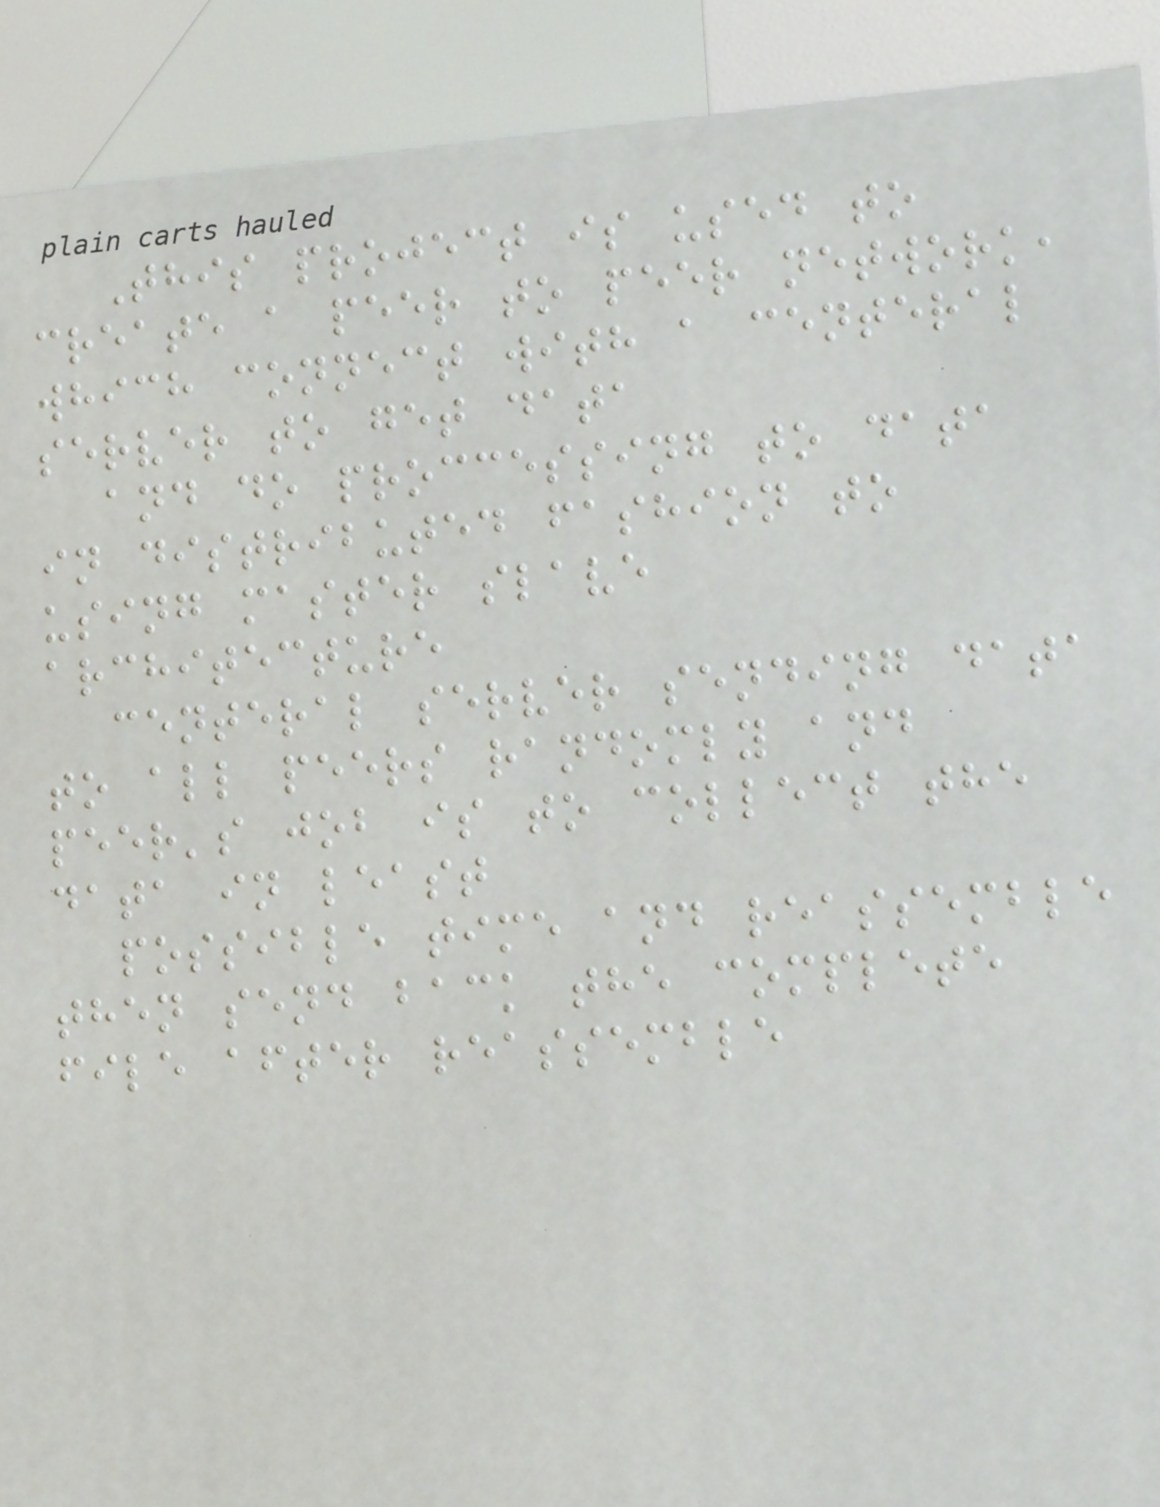This project is used to
create a peer to peer network,
which connect with a centeral
server to get data
and do proccessing to data
in distributed fashion to
using master slave
architecture
centeral server sending data
to all peers randomly and
peer's job is to collect the
data in least
possible time and reassemble
then send back the complete
file after reassemble
